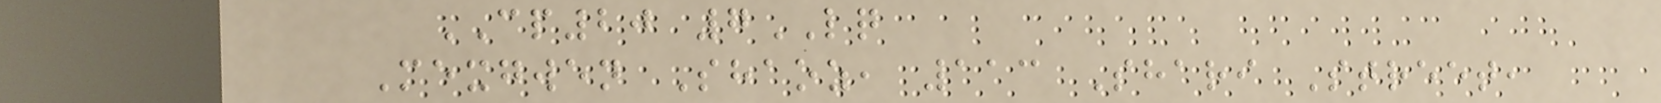CP20 7LQ
Mexgwen Shaoz, 113 Shari Street,
